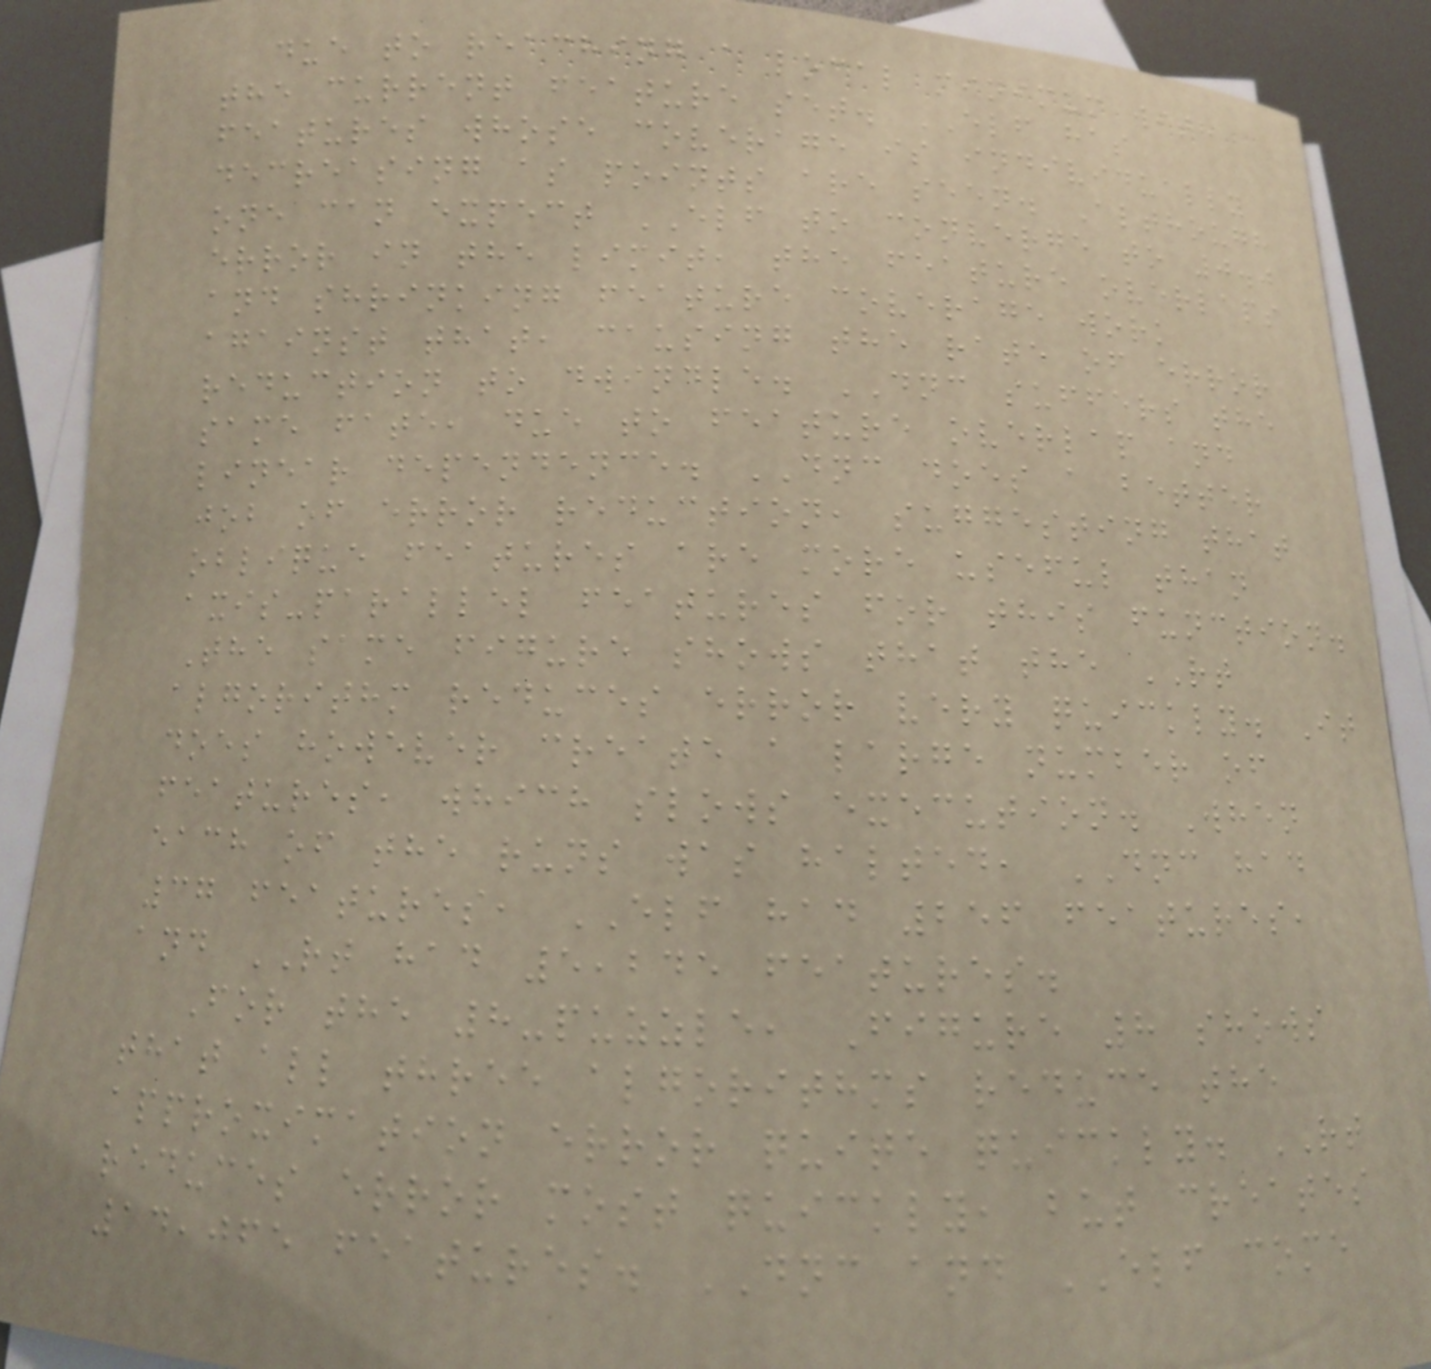due to reaching a local minimum with
the current feature set. ELF has
features whose coverage is individually
decreasing as points are seen. Although
one can expect ELF to converge to 0.0
error in the limit, the feature overlaps
and shrinking feature coverage work
against that, causing the rate of error
reduction to dwindle. DNC suffers the
same fate, due to feature overlap and
linear dependence. DNC does a better
job of error reduction, suggesting that
oblique features are more useful than
axis-parallel features for this function.
The same figure shows that the RT
algorithm reduces error very quickly. It
does however create a large number of
features, which slows execution. When
each of the runs was halted, DNC had
37 features, ELF had 256 features,
and RT had 5,245 features.
For the 8-puzzle, Figure 8 shows
that all three algorithms reduce the
approximation error quite quickly. RT
reduces error most quickly, but creates
14,065 features. DNC and ELF come
